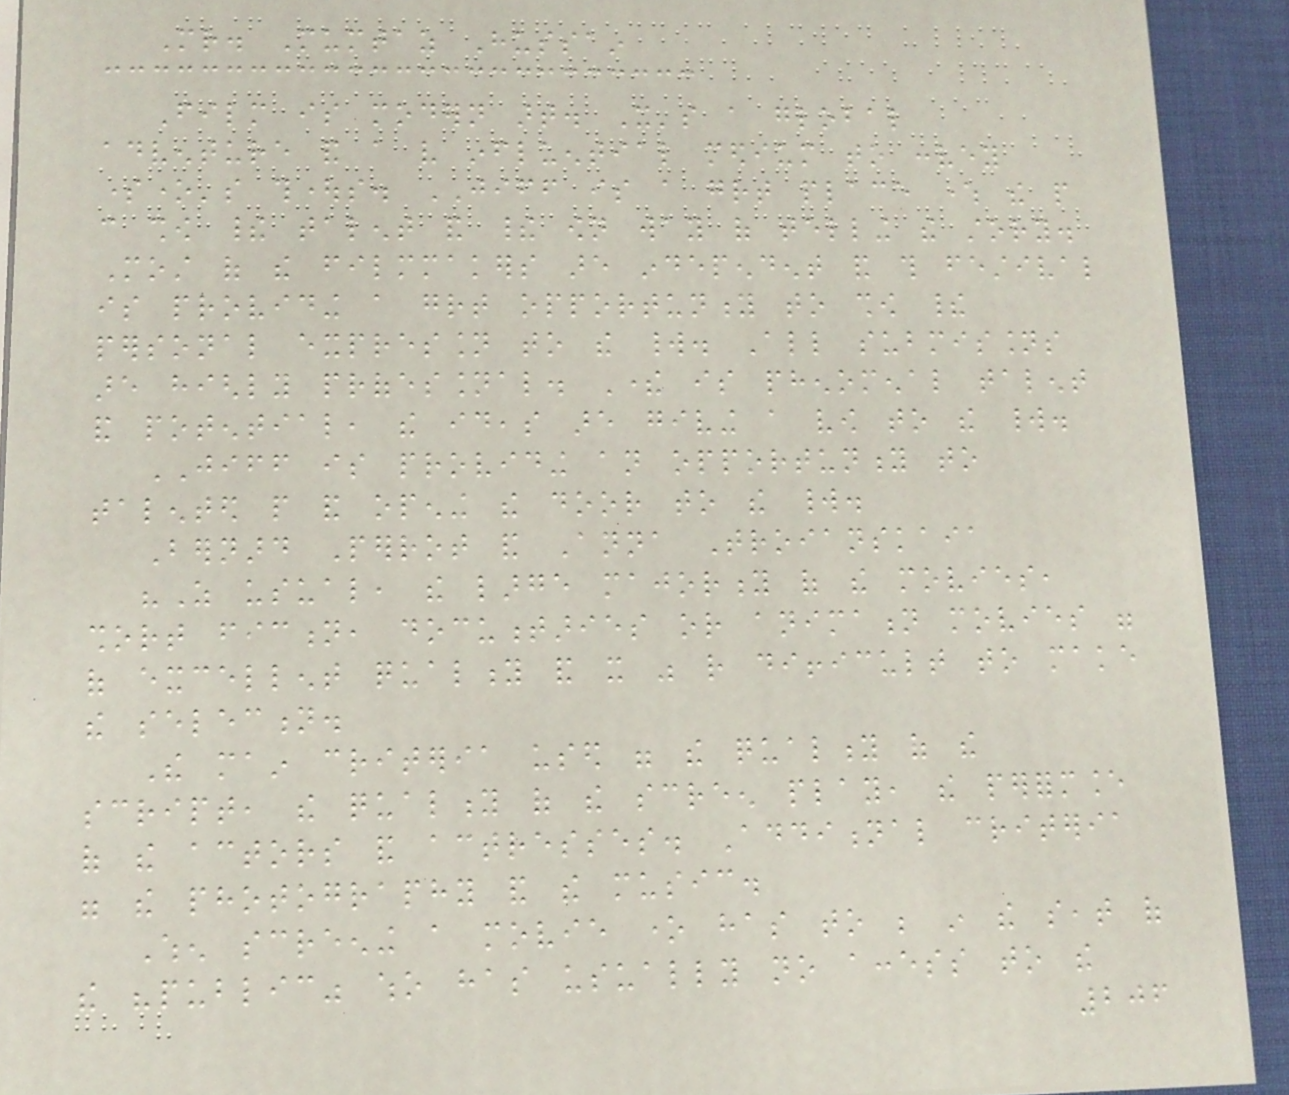Mr. Mumtaz Hussain
Film is modern art. It's a global
adventure and a very influential medium to convey
someone's thoughts. JIFF is a great place where the people
can show their talent and their own way of telling the story.
Most of the filmmakers are independent and this festival
is providing a great opportunity to show their
personal expression to the world. All submissions
are highly professional. There is phenomenal talent
and potential, the ideas are giving a vow to the world.
JIFF is providing an opportunity to
talented people and opening the door to the world.
Bernard Perrot and Anna Troianskaia
"As usual, the large majority of the movies,
short fiction, documentaries or animation movies were
of excellent quality and it was rather difficult to make
the selection.
The main criteria used were the quality of the
script, the quality of the screen play, the performance
of the actors and actresses. Additional criteria
were the photography and the music.
When screening a movie one has to be in the seat of
the "public" who has usually no access to the
206
